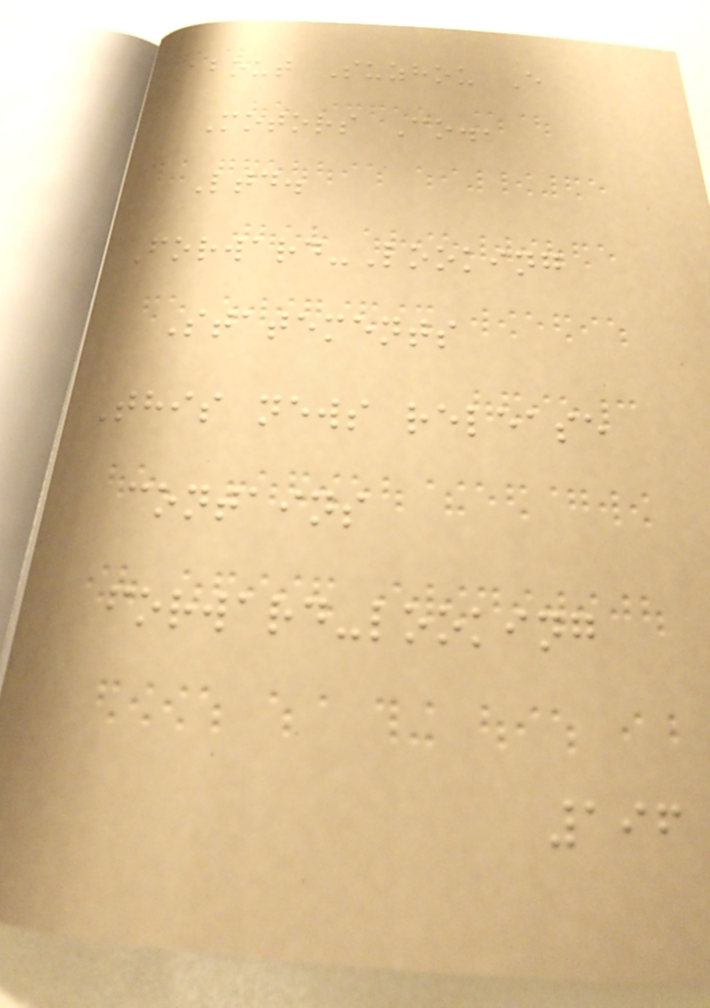About Suzhou E
Motors Co.,
Ltd.
Forward-Looking
Statements
This news release
contains
forward-looking
196
